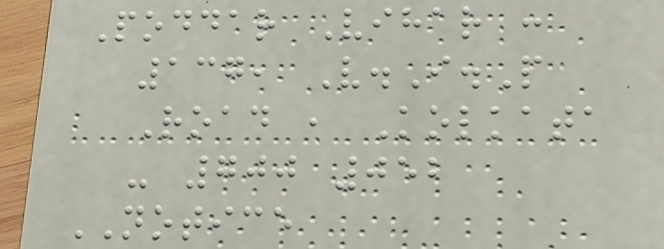Poddar Vihar :
137, V.I.P
Road , Kolkata
- 700 052
NOTICE
